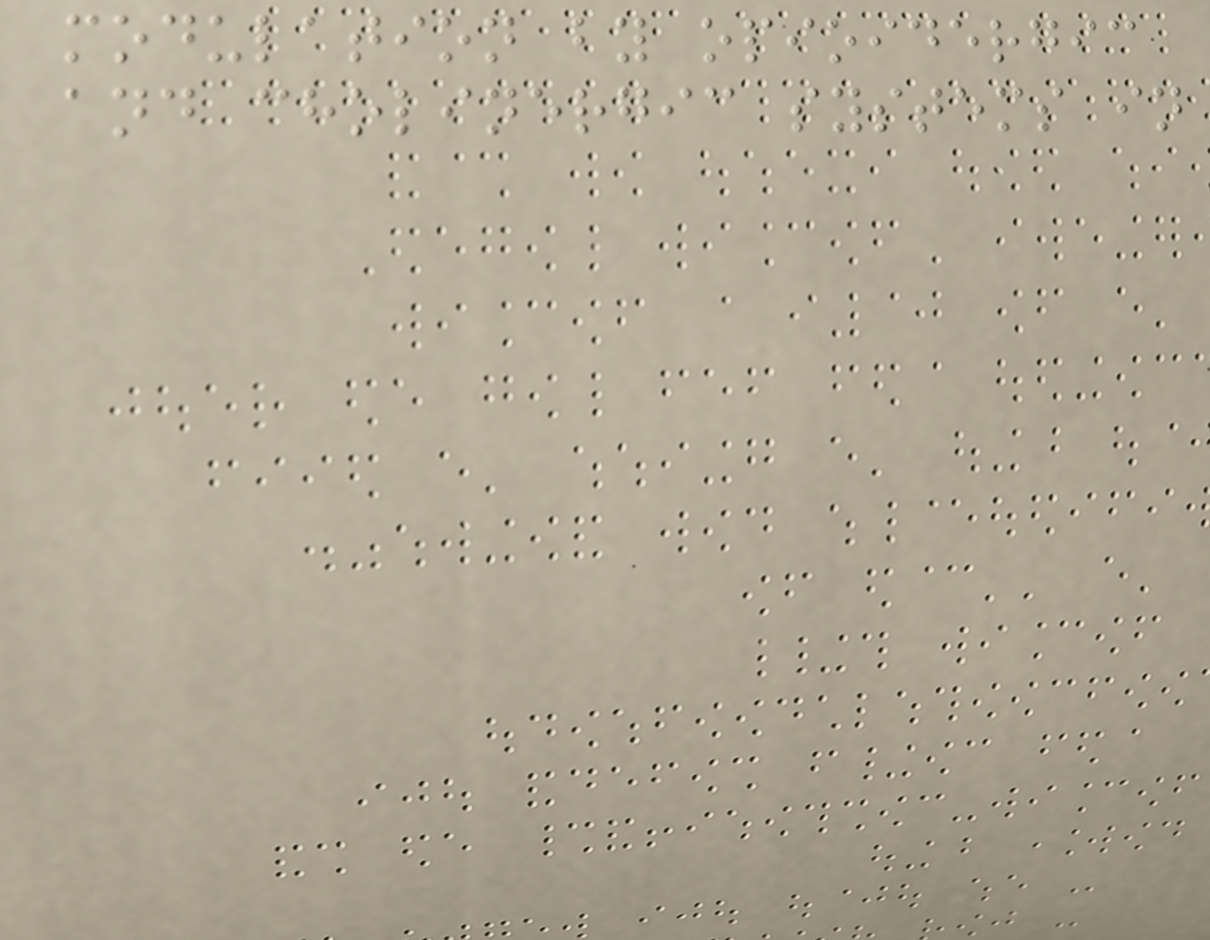modulation by opioidergic
and cholinergic systems in
